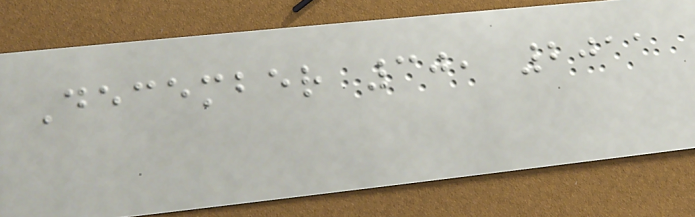December 30, 2011
